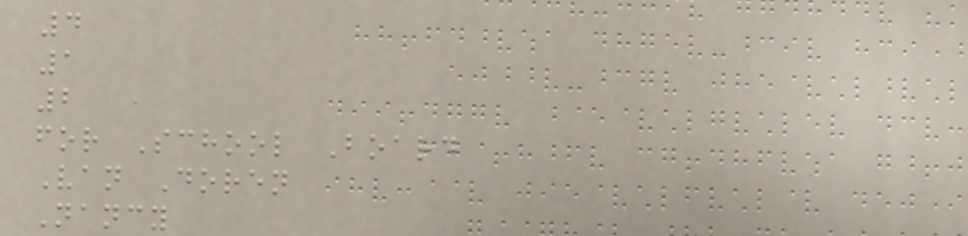4
1
2
for School Board
Van Doren
Nancy
